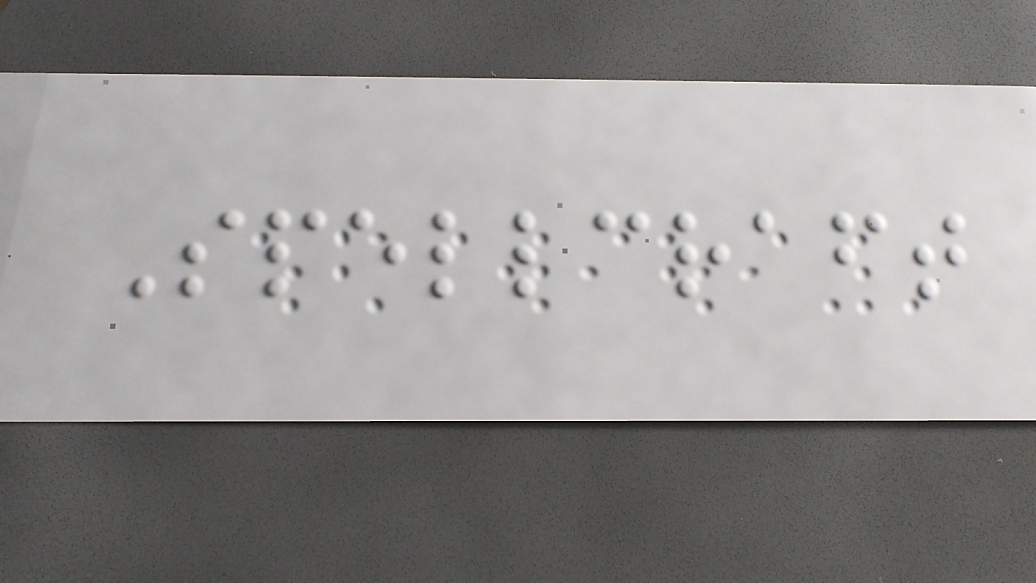Spellcraft
